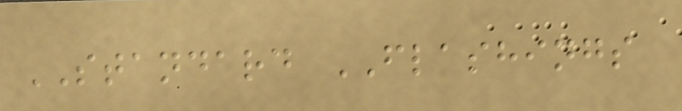STANDARD FLASHINGS
